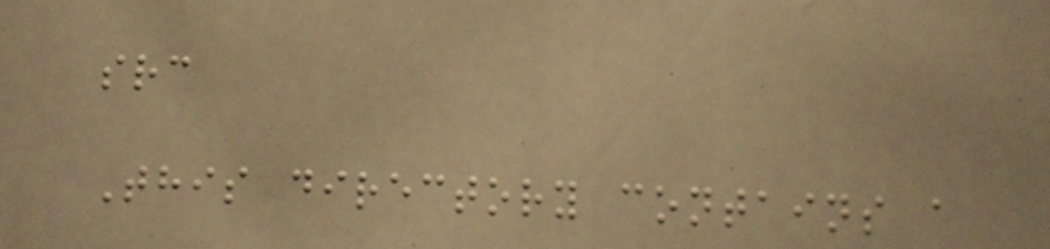src
This directory contains a
